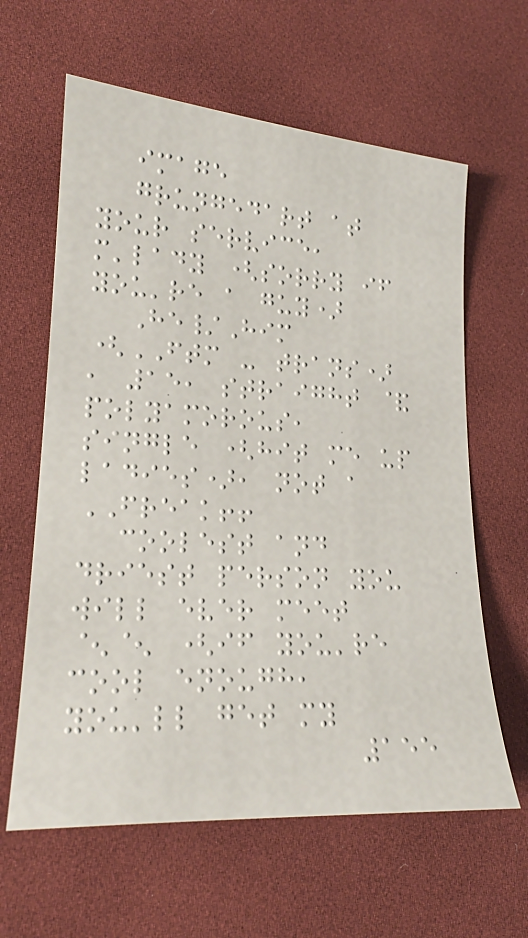image
grungedart at
your service,
m'lady (sorry if
you're a guy)
He/Him
(FTM - trans)
, 15, straight &
polyamorous,
single (hit me up
ladies), not a
FREAK!!
coolest and
driest person you
will ever meet
^^ (if you're
cool enough,
you'll get my
155
